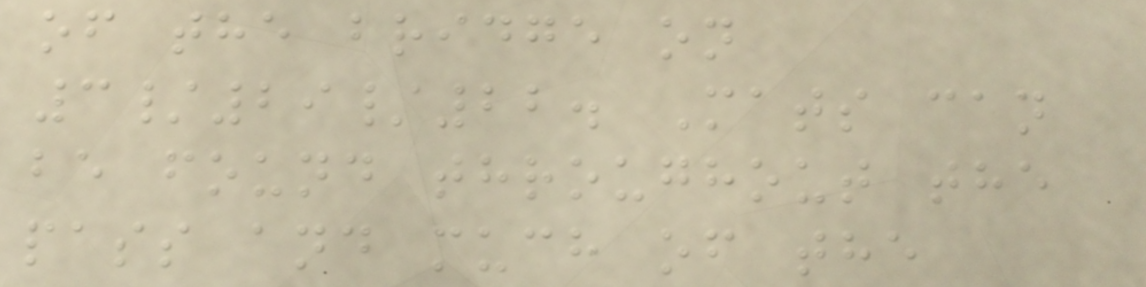of the bridge on
3/29/22. Mats can
be found throughout the
pass and much of the
